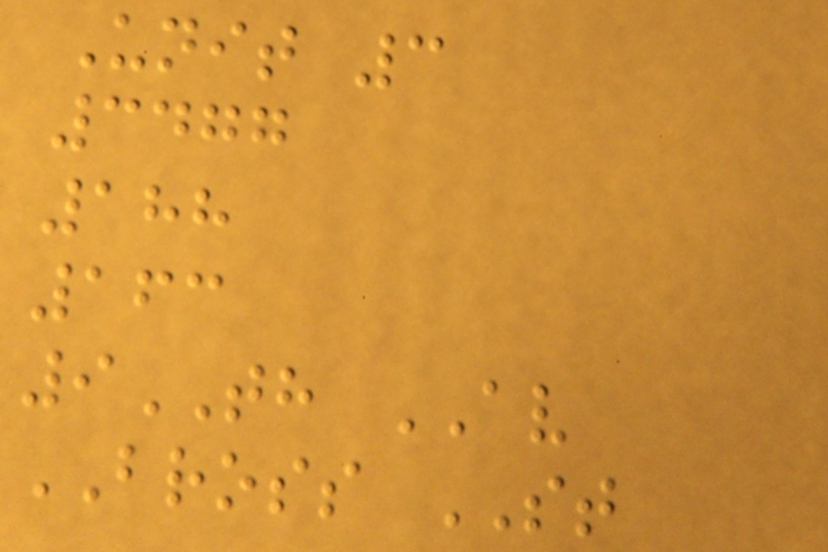Unit 3
3477
188
163
9TH AV
BROSS ST
